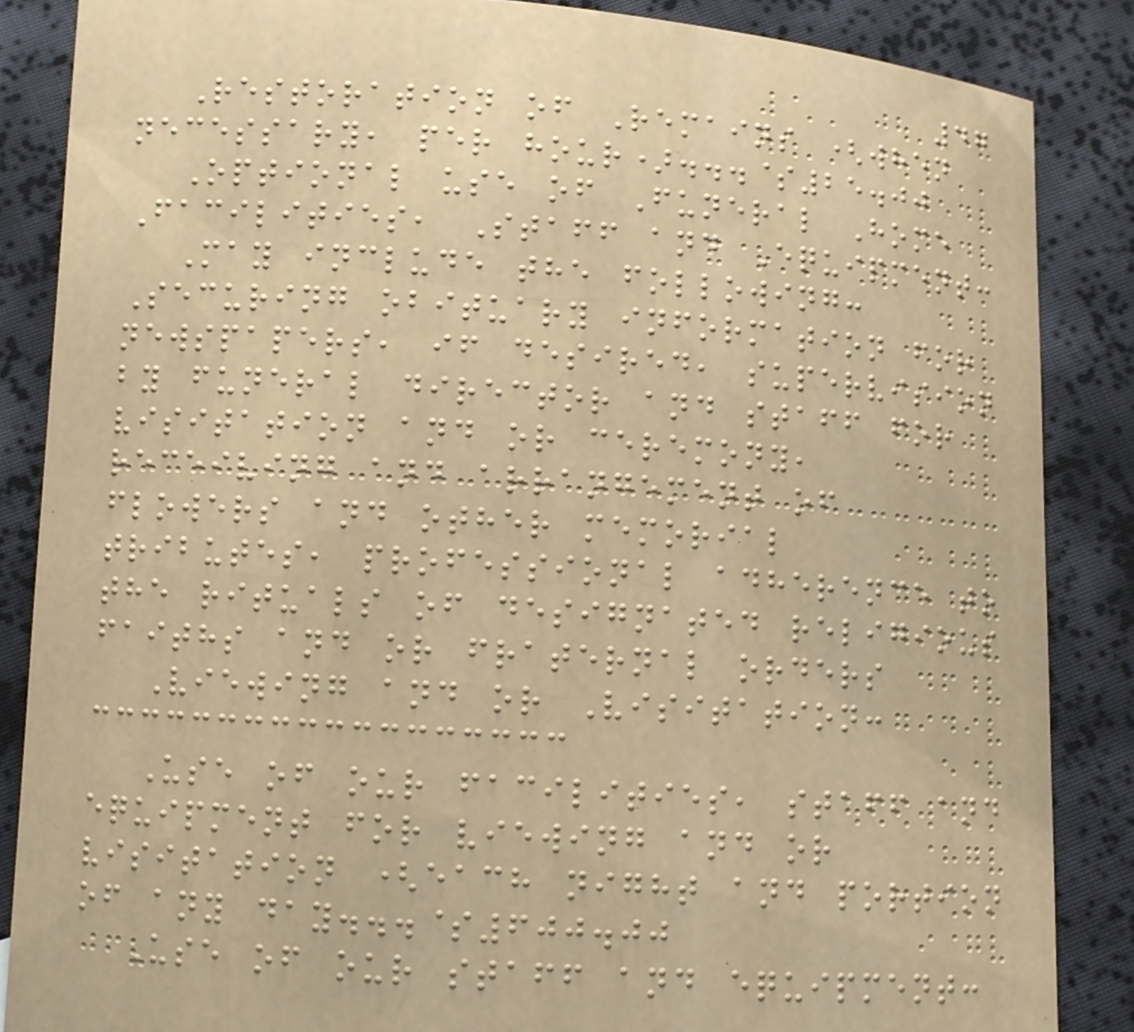47
Restoration of Remains (when
necessary, per hour)...$25.00
Optional use of Funeral Home
Facilities, Staff and Equipment:
May include the following:
Securing obituary information for
newspapers, if desired, supervision
by funeral director and staff for
visitation and or ceremony,
receiving and arrangement of
flowers and other memorial
tributes, professional adherence to
the rituals of designated religious
faiths and or fraternal orders
Viewing and or Visitation:
Use of our facilities, staff and
equipment for viewing and or
visitation (each night and portion
of any day...$600.00
Use of our staff and equipment:
